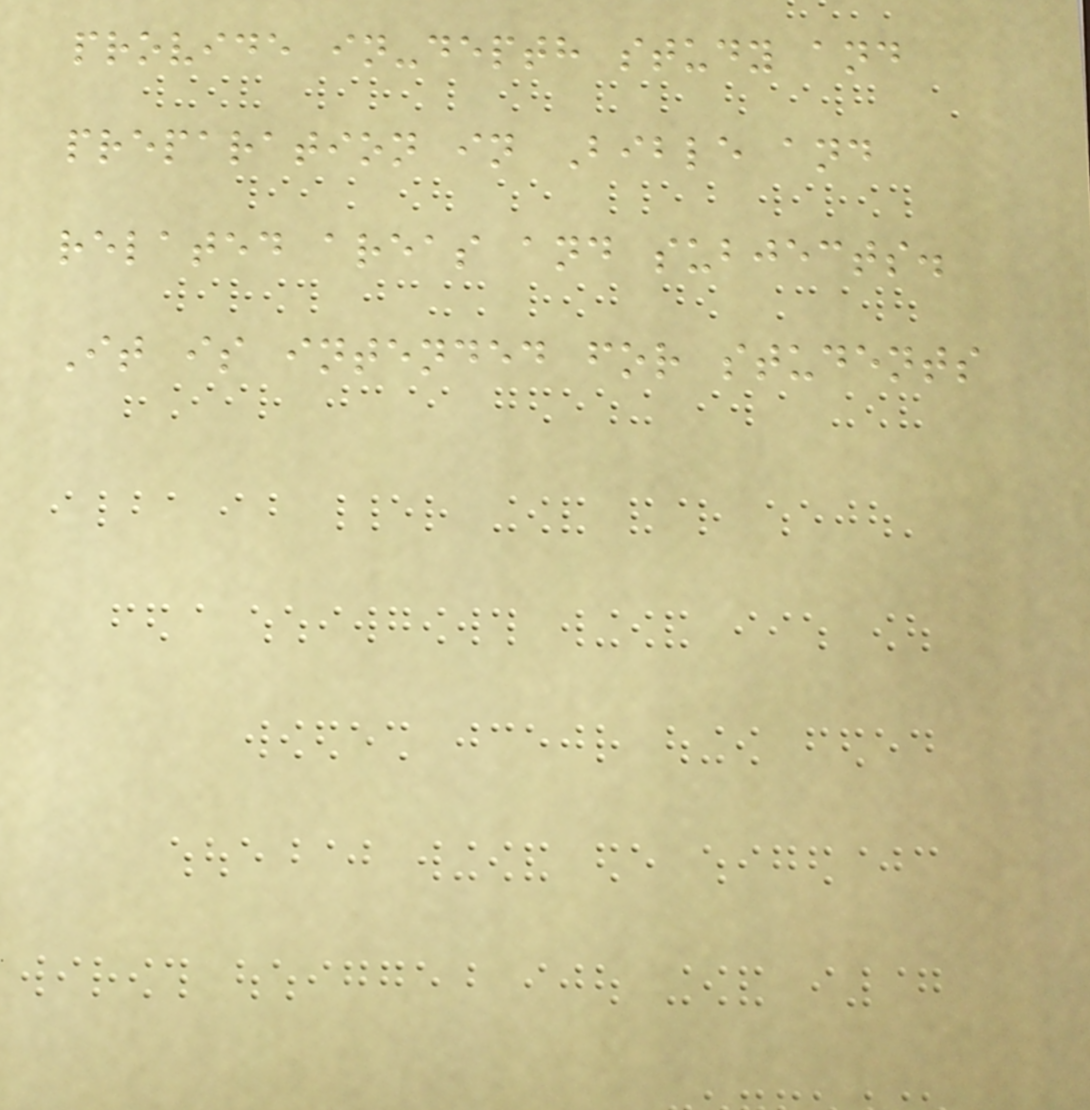provide in-depth study and
preparation in Bible and
related areas and subjects.
It is intended for students
